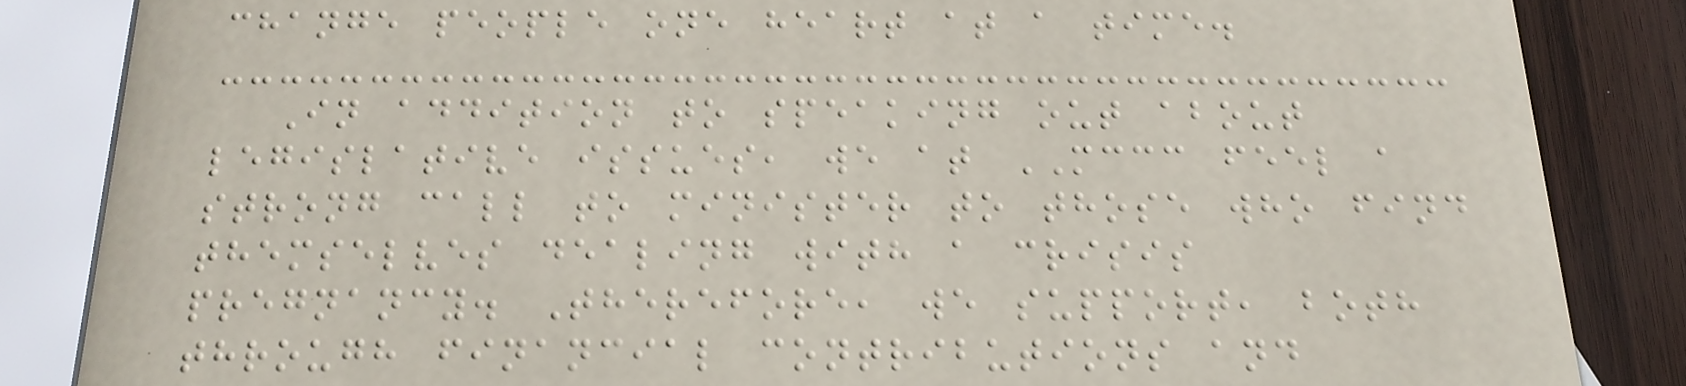change people one heart at a time.
In addition to speaking out about
legislative issues, we at MCCC feel a
strong call to minister to those who find
themselves dealing with a crisis
pregnancy. Therefore, we support, both
through financial contributions and
